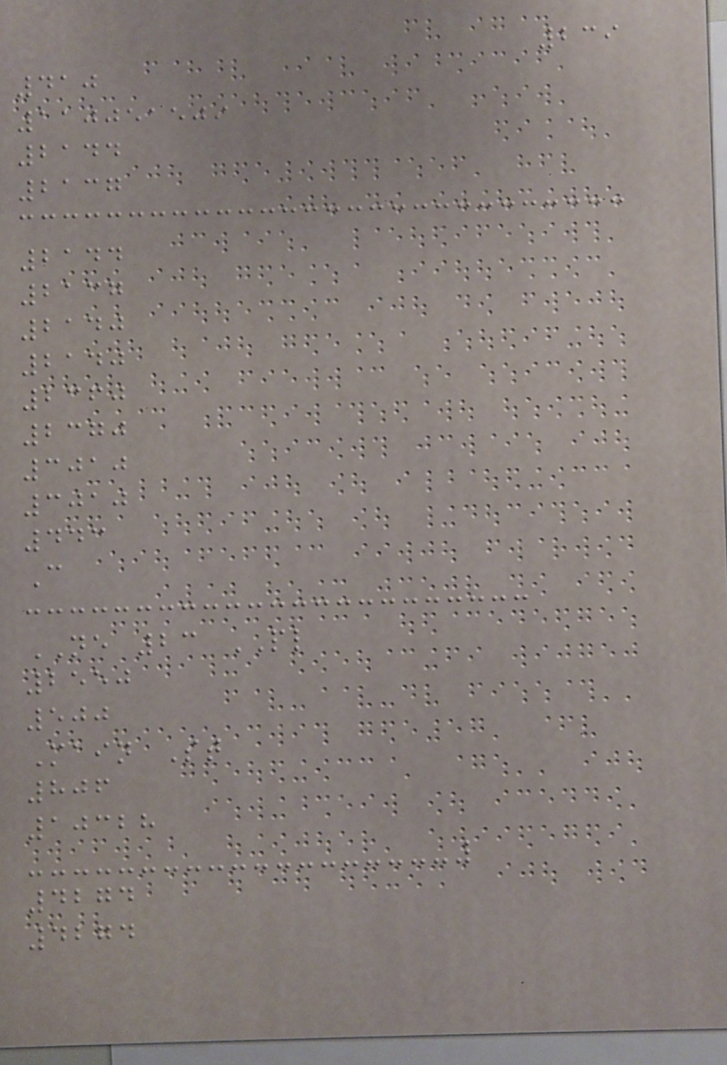239
410
110051509
2144
2137
2144
2137
2140
2140
2360
2370
3010
3010
443
C
NE 23 PL
2550
500
Main St
806
10328
4274
4274
